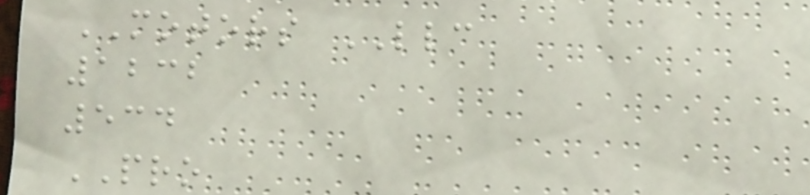MOTORS LLC
1232
534
PRO
